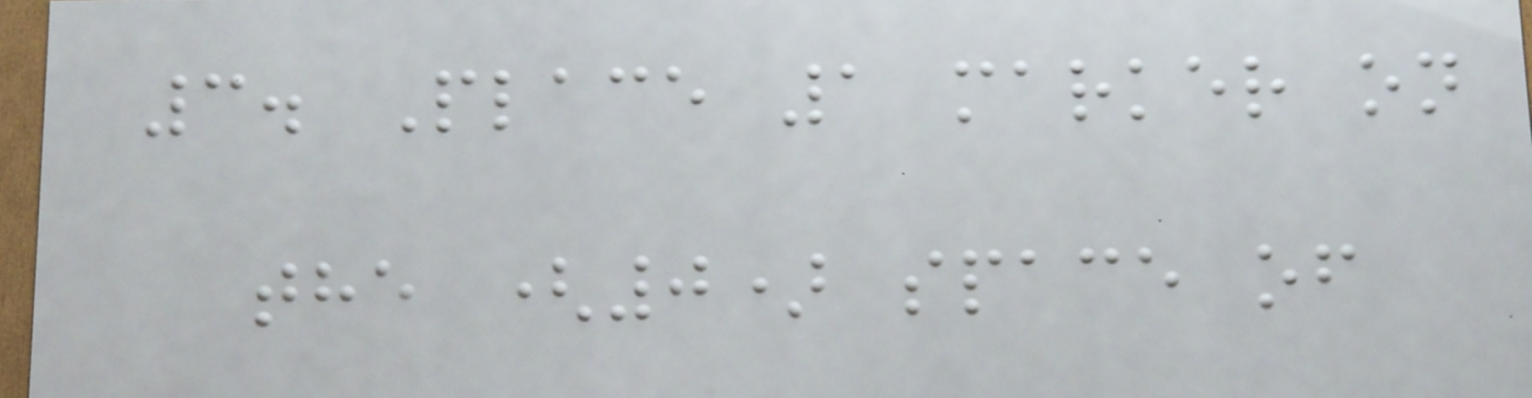3. Place 1 marker on
the (0) space of
